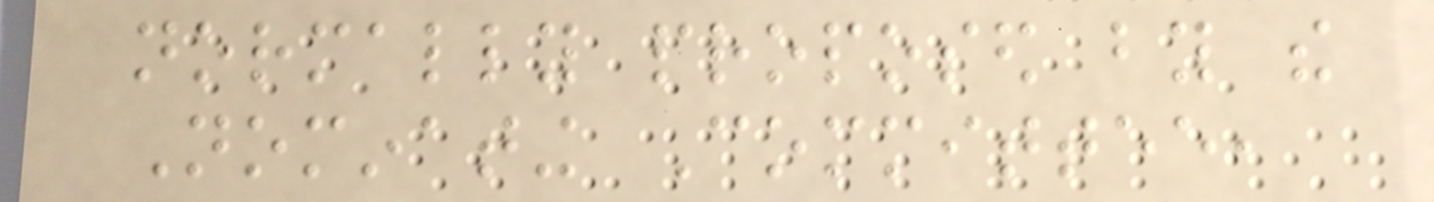normally proposed by the
Nominating Committee,
